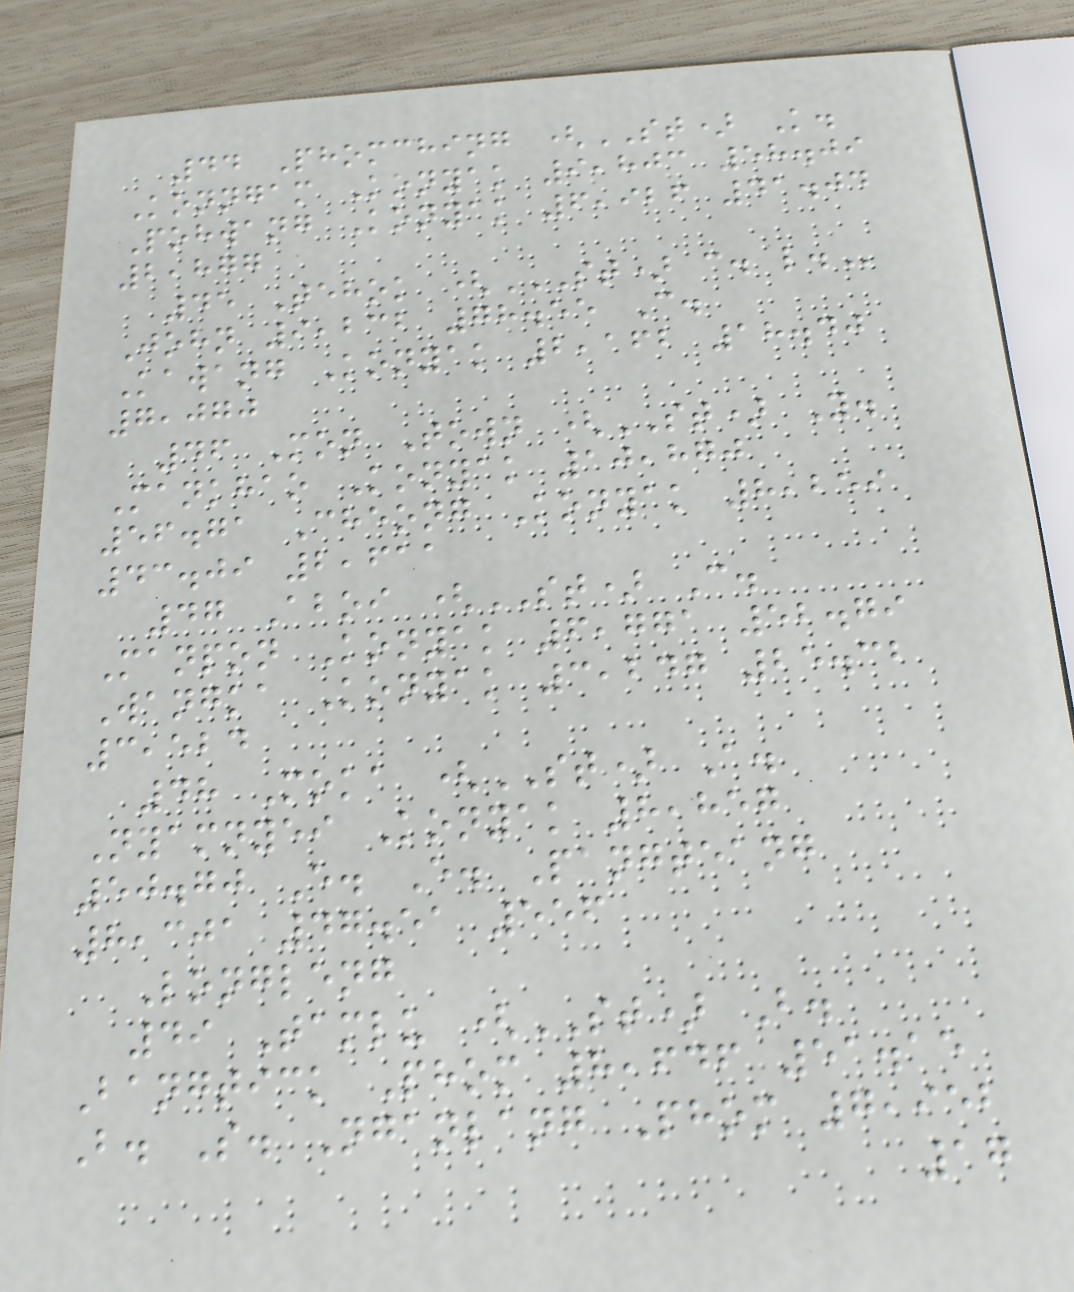44 Phomching (ST) K.
Konngam Konyak 9,803 58.09
Pohwang Konyak 6,926 41.04
2,877
45 Tehok (ST) C. L.
John 9,232 78.55 C.
Kawang Konyak 2,162 18.40
7,070
46 Mon Town (ST) Y.
Mankhao Konyak 10,870
56.71 Cheong Konyak 8,259
43.09 2,611
47 Aboi (ST) C.
Manpon Konyak 6,771 52.79
Wangka Konyak 3,247 25.32
3,524
48 Moka (ST) A.
Nyamnyei Konyak 8,857
50.70 E. E. Pangteang
8,301 47.51 556
Longleng
49 Tamlu (ST) B.
Bangtick Phom 8,646 51.15
B. S. Nganlang Phom 7,952
17
